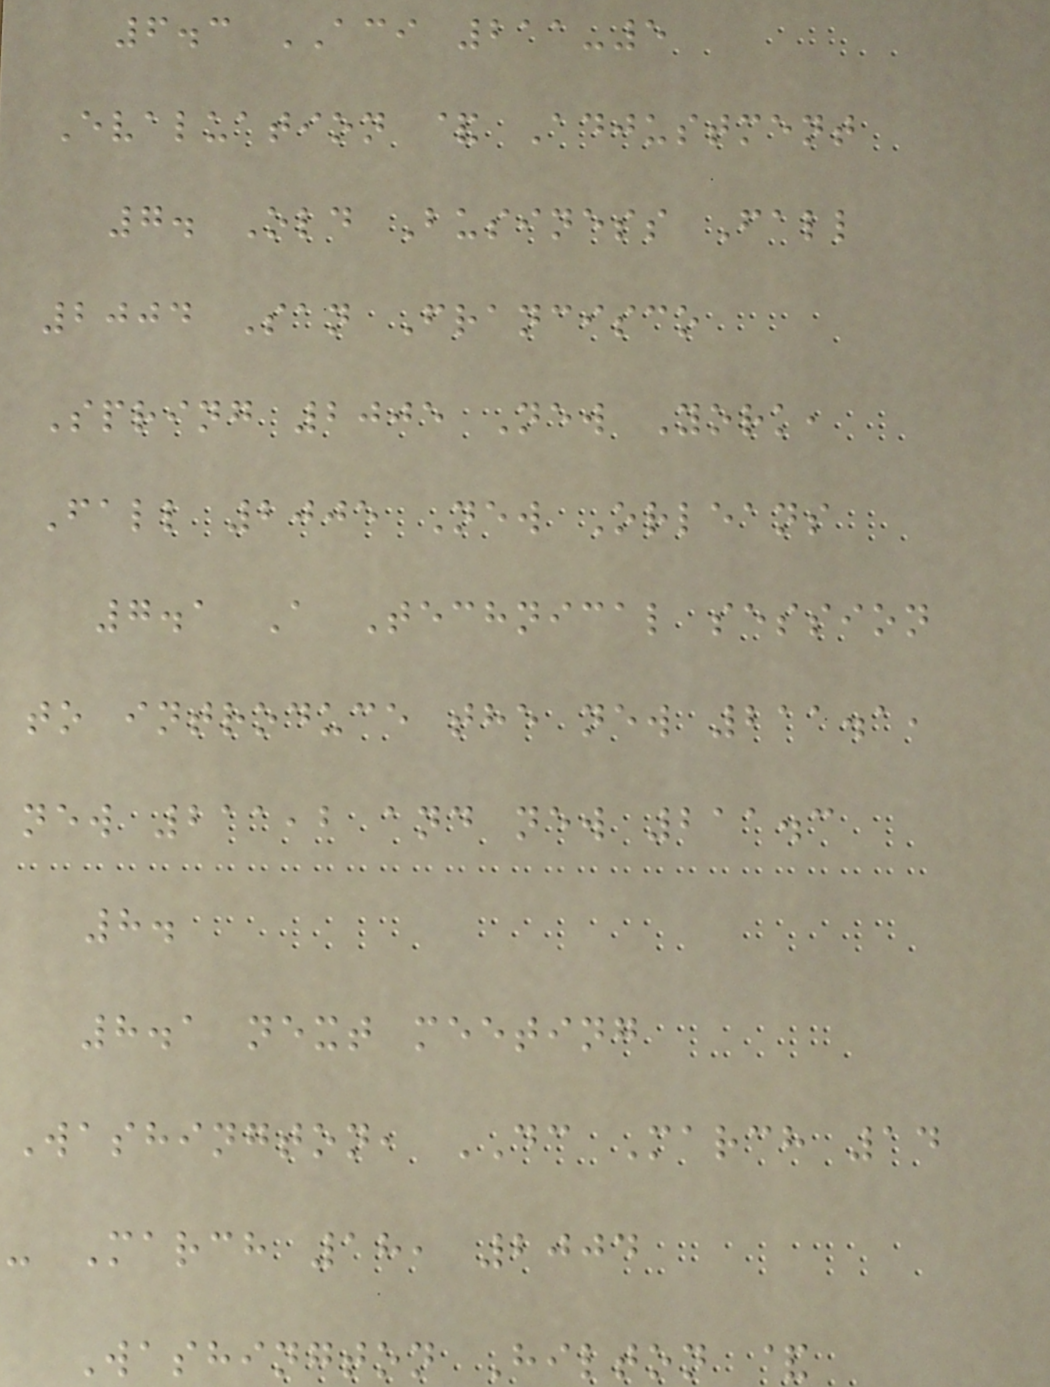6.3 ACI 211-5
Evaluation & Adjustment
7. Old Business Fall
2004 San Francisco
Spring 2005 New York,
Fall 2005 New Orleans
7.1 A Technical session
to introduce the new 211.1,
new 211,2 and new 211.3
8.
8.1 next meeting
Washington, DC March 14
- March 18, 2004
Washington Hilton &
